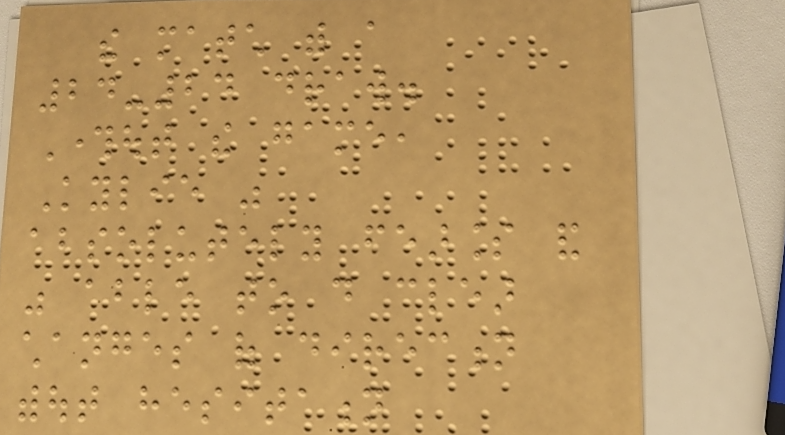the match with a
24-24 draw.
Throughout the game,
Kylie was
absolutely fearless and
was able to do clear
changes of direction
without hesitation
